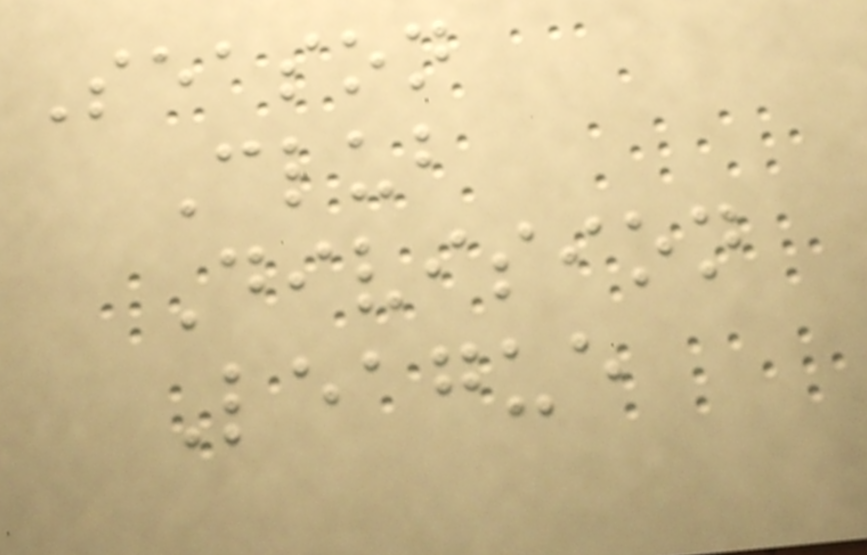Season
Club
Division
League
